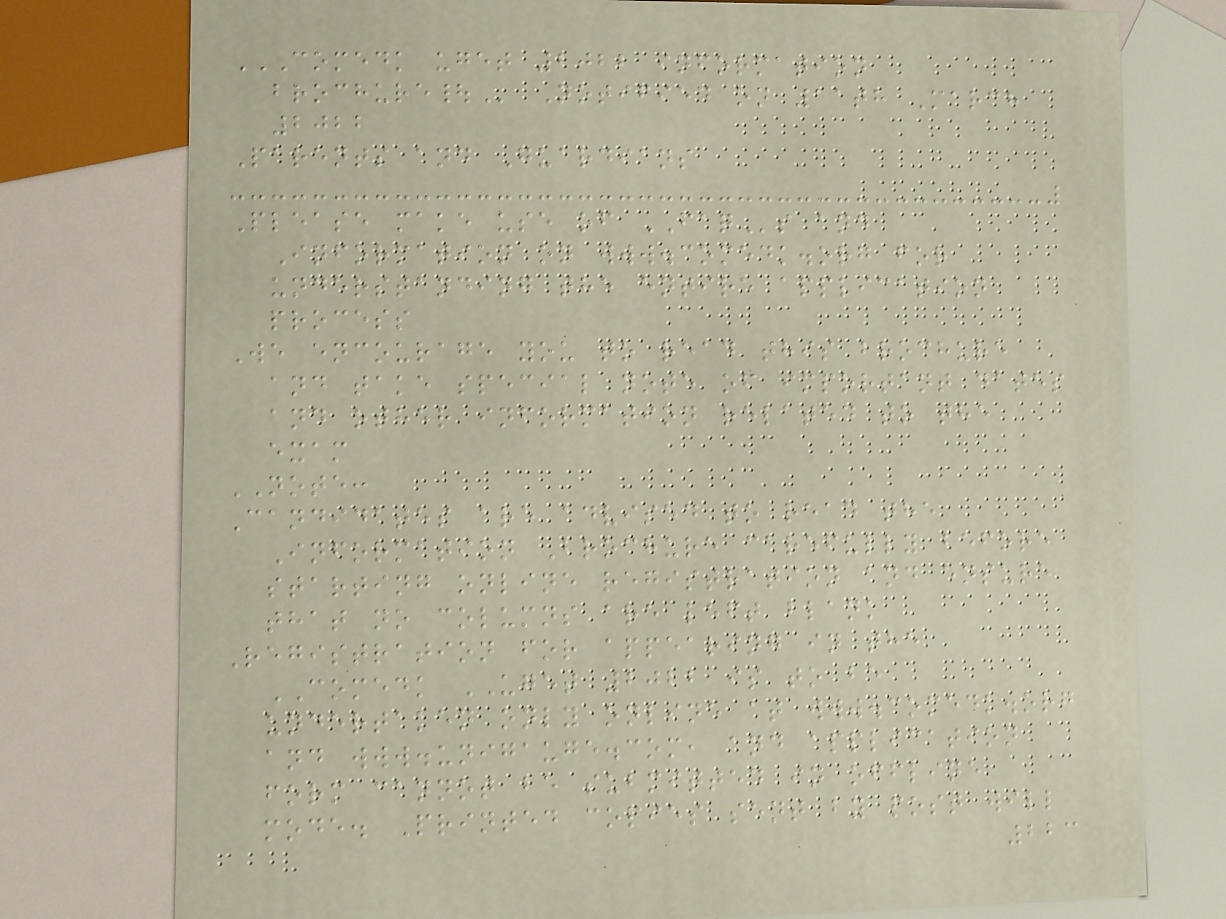COMEDK UGET 2022 INFORMATION
BROCHURE| Notified on 11th March
2022
Parents and Guardians
Please make use of FAQs and
Information on www.comedk.org for
understanding the entire application
process
We encourage you to read this brochure
and take special note of important dates
and other information related to the
exam
NOTE:
Candidates are advised to read the
Information Brochure carefully before
starting online registration and ensure
that no columns are left blank
Registration for appearing in the
COMEDK UGET 2022 is to be
undertaken only online at www.comedk.org
and www.unigauge.com, and application
form cannot be submitted in offline
mode. Printed copies sent by post will
223
